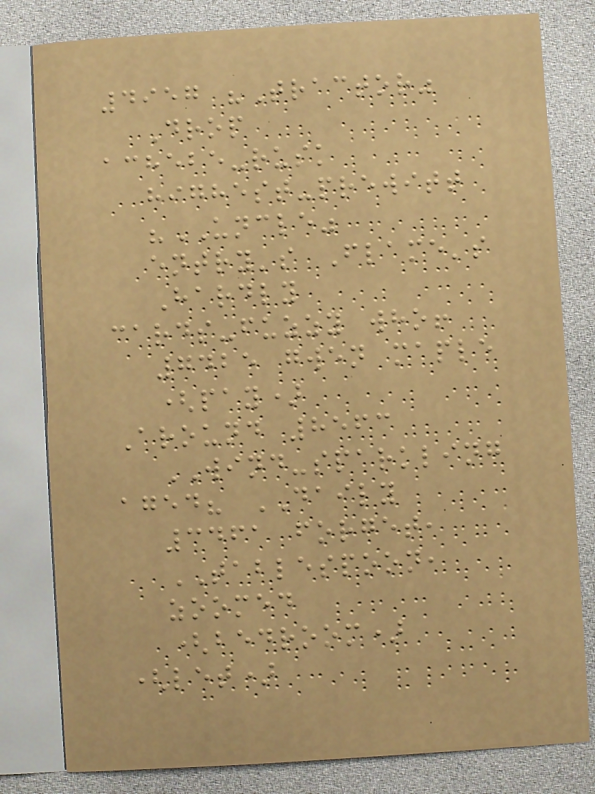4957 "Tractor"
Drop
achebe-rusk
highest-prewitt
"UNCLE"
entry's Flame's
Hardly
cards-fuzzy who!
7425 gwen maple
(pay)
Around 8563
WIND-sparkling
aged? DAILY
3461 forget,
TABLESPOON,
zoomed
(bedroom)
(let)
